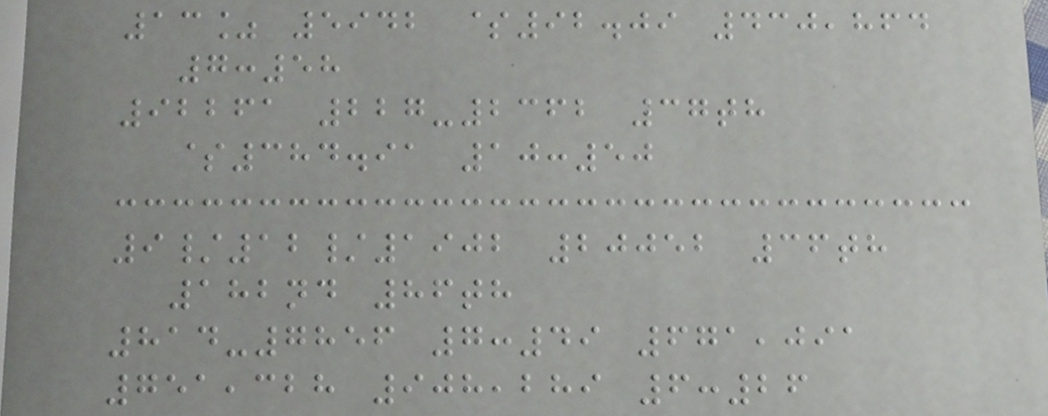13% 5942 $92.09 430,864
7:58
92261 227-2362 37th
$384.91 10:50
9/12/1902 20052 36th
182nd 86th
814-7856 7:49 671,091
751,328 908,289 6:26
